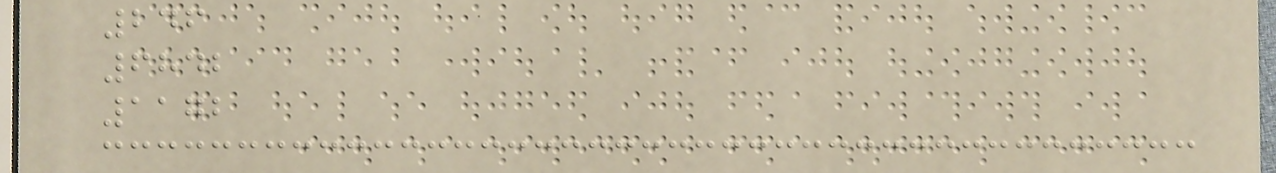246
6842
1172
